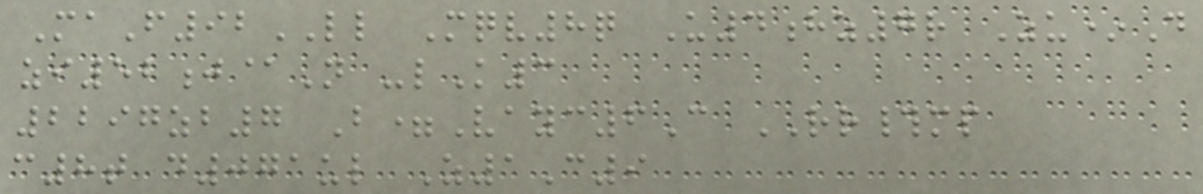MaF92LL Mqv8q U4hz7r Zu*D
zi52j@N -lK3
2297zb7 B=Vayc6C RR#mp
c8t d071ul Z1C9
